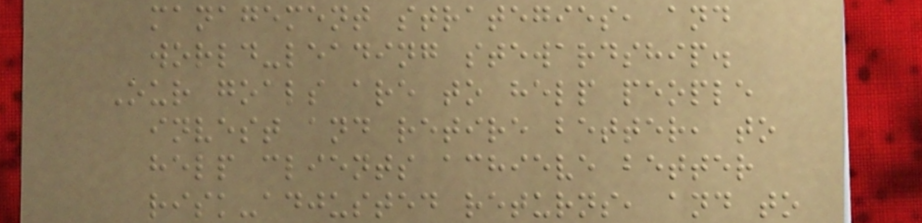management strategies, and
world-leading stewardship.
Our goals are to help people
invest and retire better, to
help clients achieve better
risk-adjusted returns, and to
